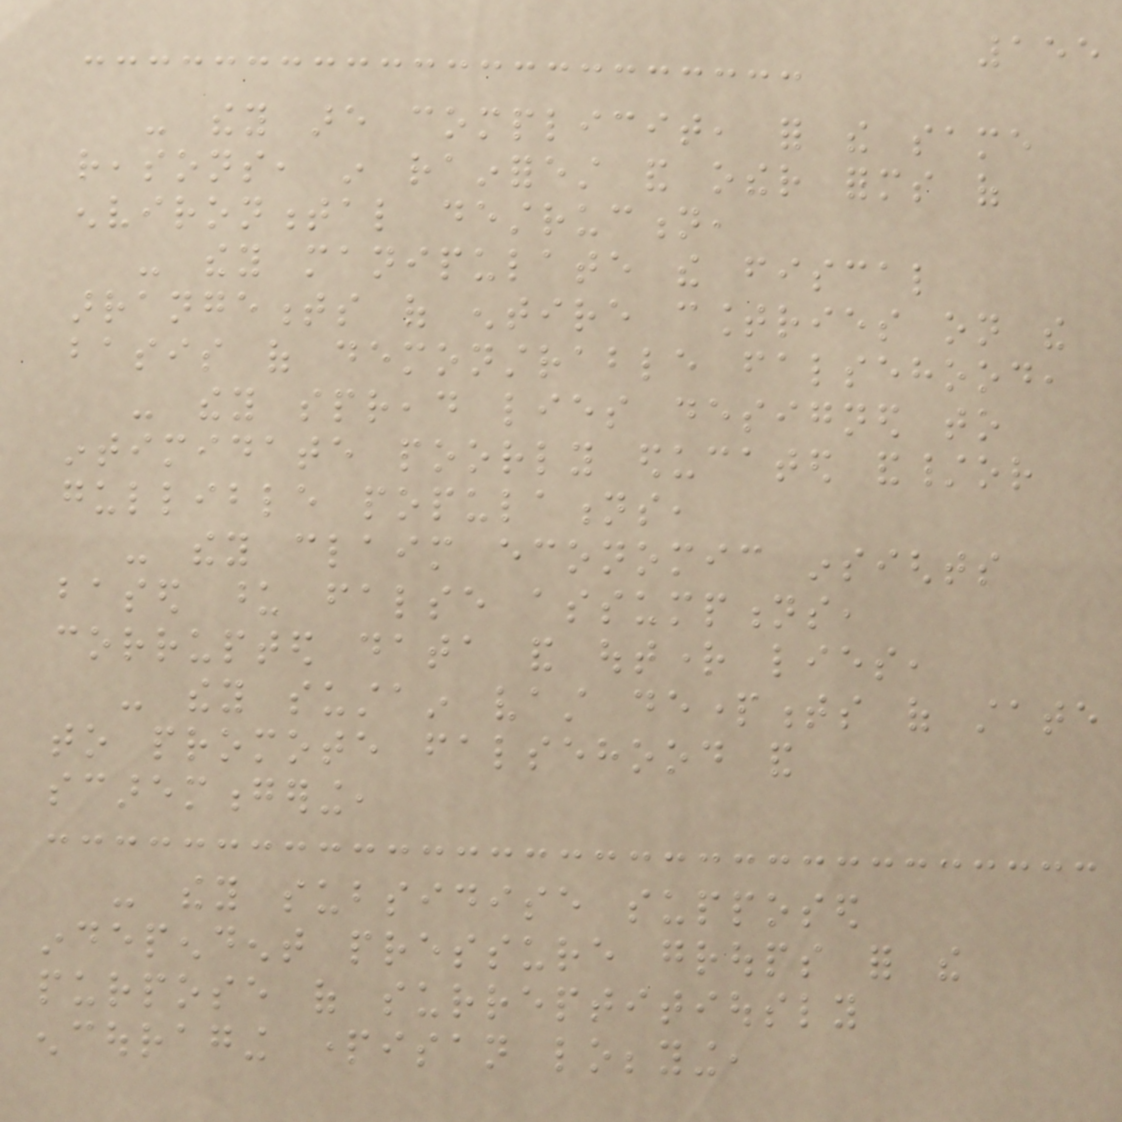155
- they are complicit, for the same
reasons, in rainforest and other forms of
environmental destruction,
- they manipulate the fiscal
arrangements of entire countries on the
basis of demonstrable falsehood,
- they spread lies designed to
intimidate poorly educated and/or
gullible populations,
- they claim economic insights
based upon false assumptions,
corrupted data and outright lies,
- they sustain vast departments of state
to promote falsehood and
scaremongering,
- they subsidise supposed
independent pressure groups for the
purpose of surreptitiously
encouraging partisan lobbying,
